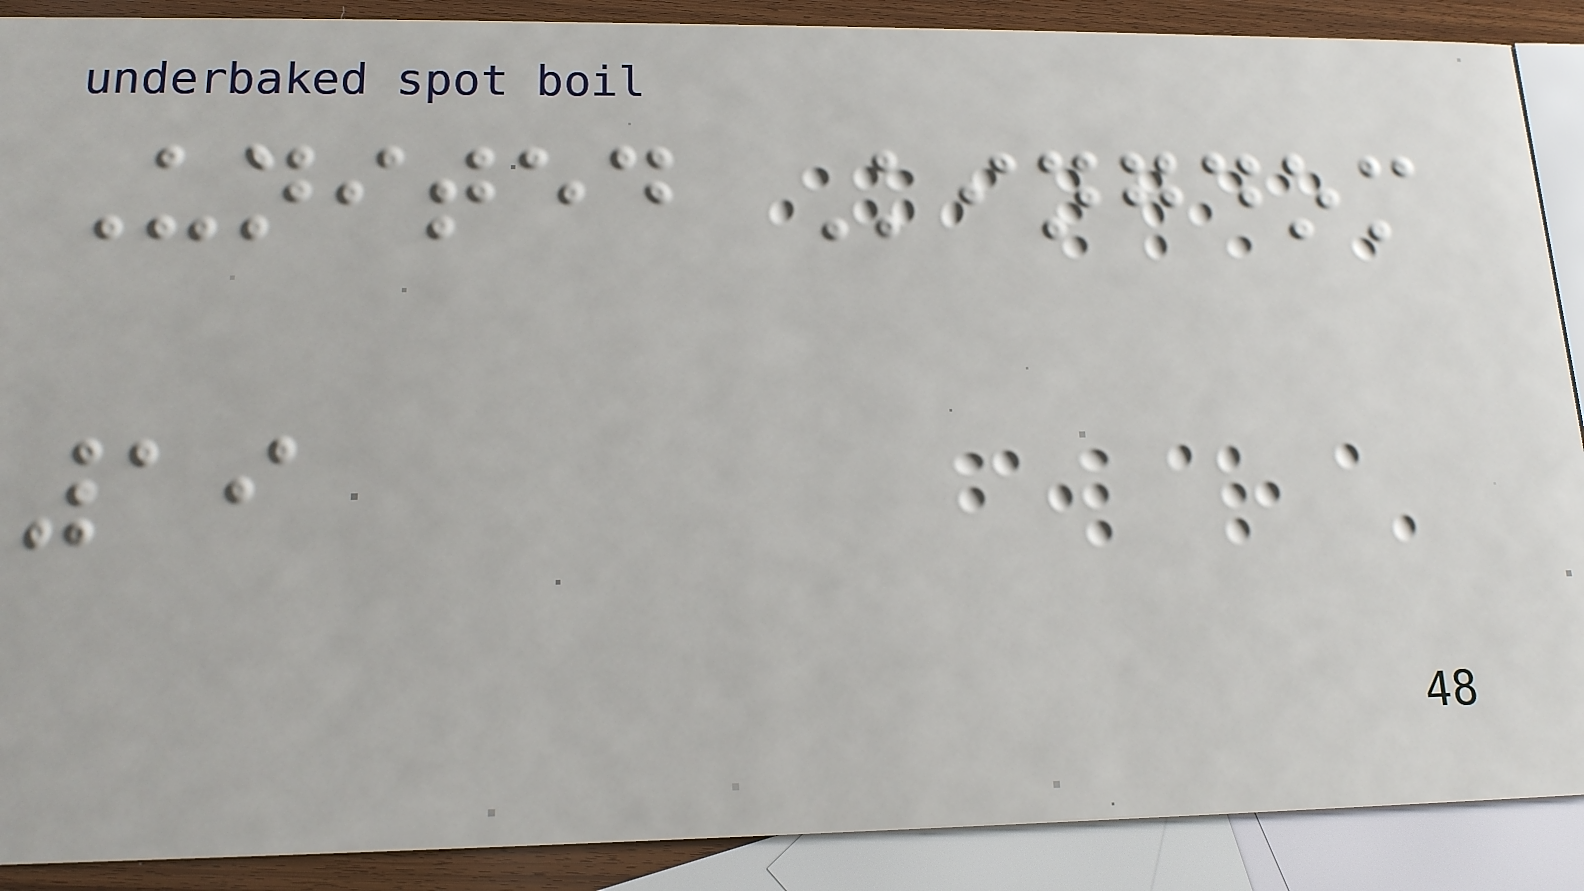United Kingdom
19
